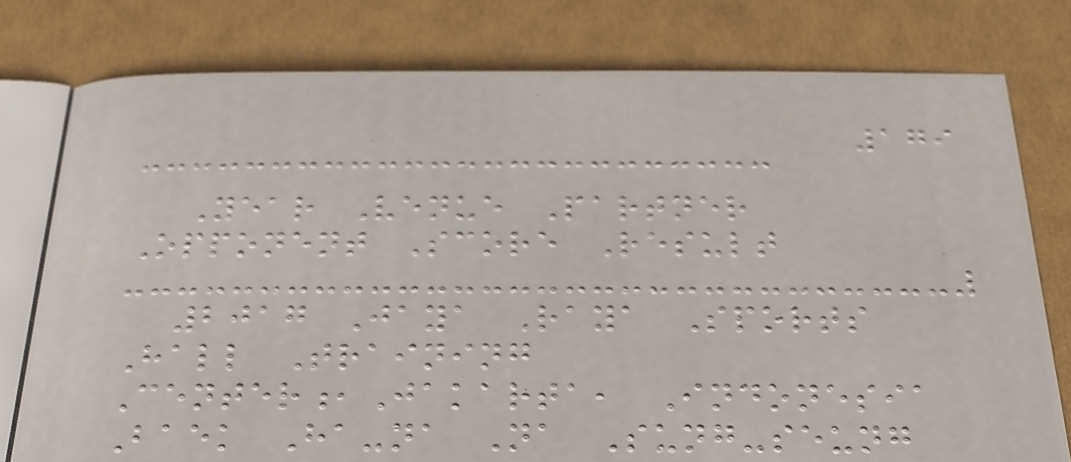179
Year Venue Partner
Opponent Score Result
2017 Jaya Raya Sports
Hall Training
Center,Jakarta, Indonesia
Baek Ha-na Na Sung-seung
